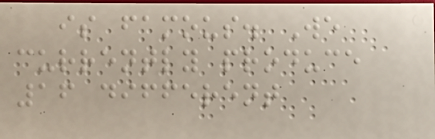is famous. We
currently produce
16 different
